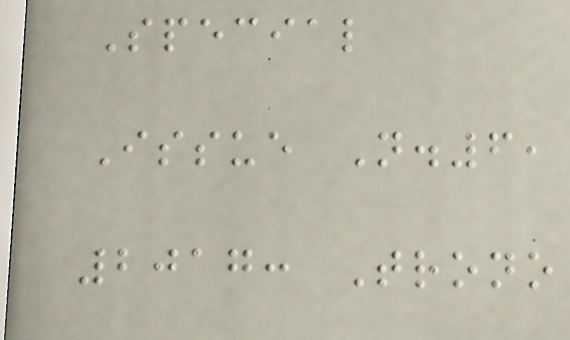Special
Issue N.6,
2017: Trono
